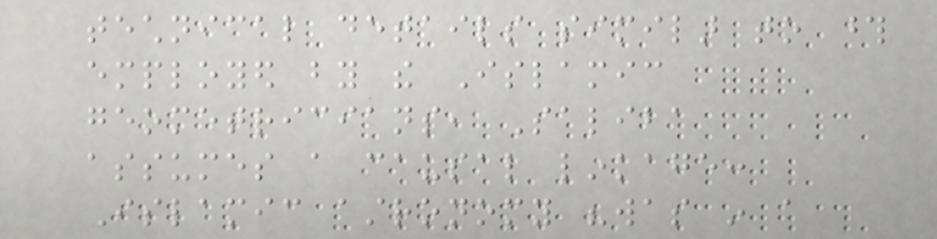technical details similar to those
employed by the Islamic
geometricians, Saliba
assumes a causal linkage:
Islamic astronomy "was in a
